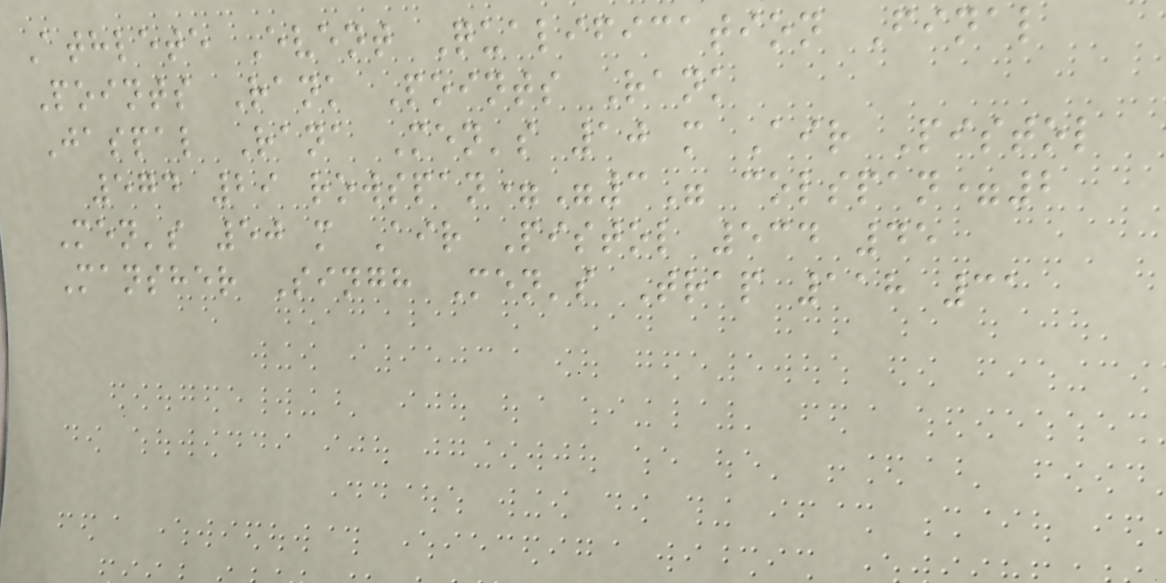Athlete Event Qualification Final
Points Rank Points Rank
Jaspal Rana Men's 10 m Air Pistol
574 29 rowspan="3" colspan=2
Men's 50 m Air Pistol 534 45
Mansher Singh Men's Trap 118 31
